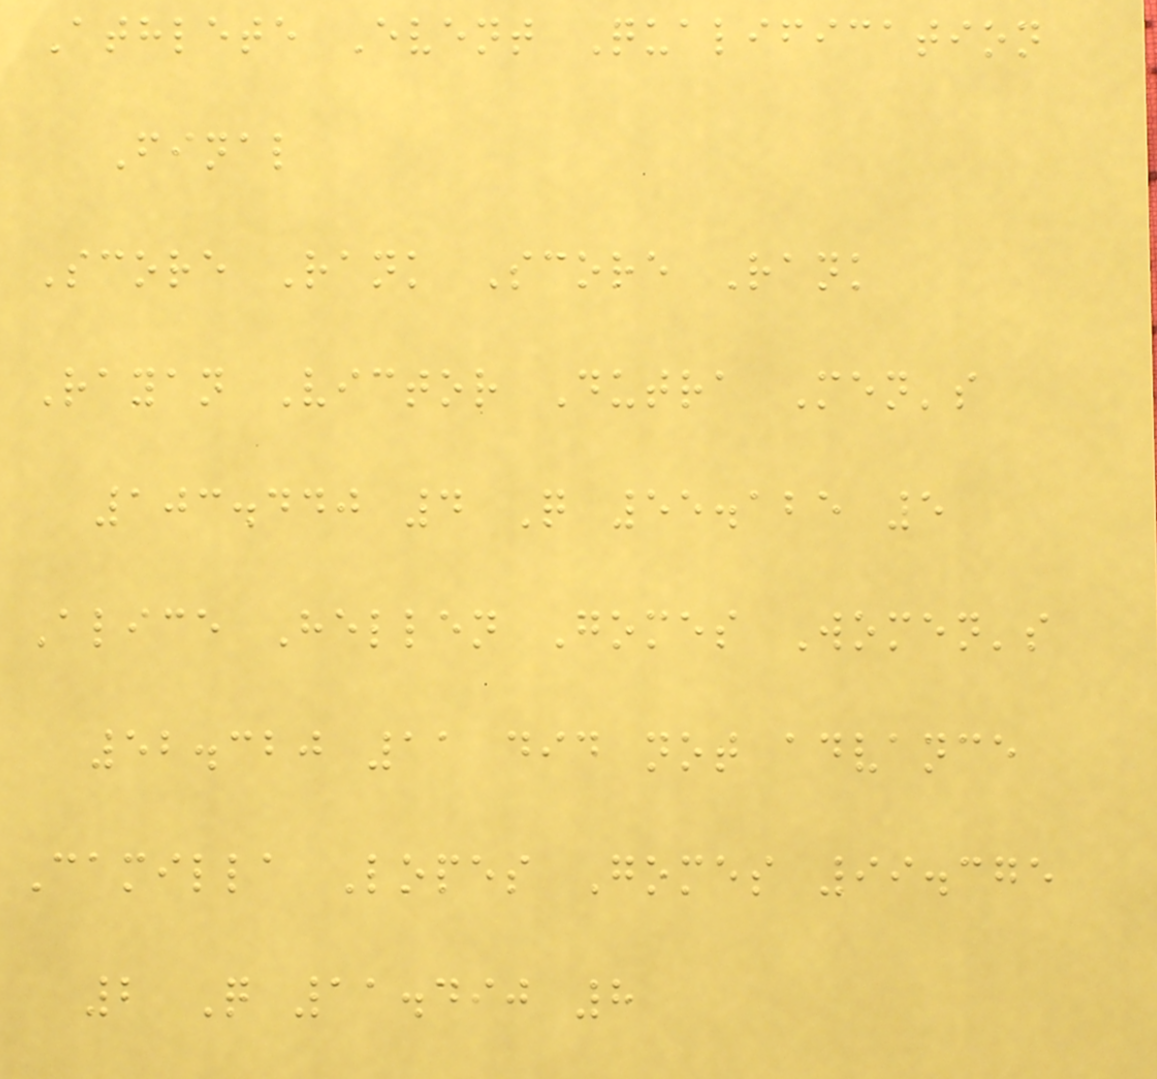Athlete Event Qualification
Final
Score Rank Score Rank
Rayan Victor Dutra Men's
103.440 4 Q 55.125 5
Alice Hellen Gomes Women's
52.320 11 did not advance
Camilla Lopes Gomes 99.375
2 Q 11.490 8
